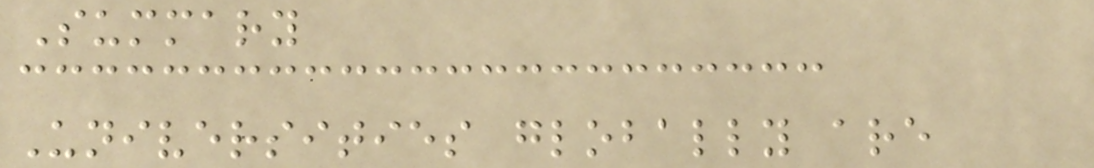Summary
Universities globally are
